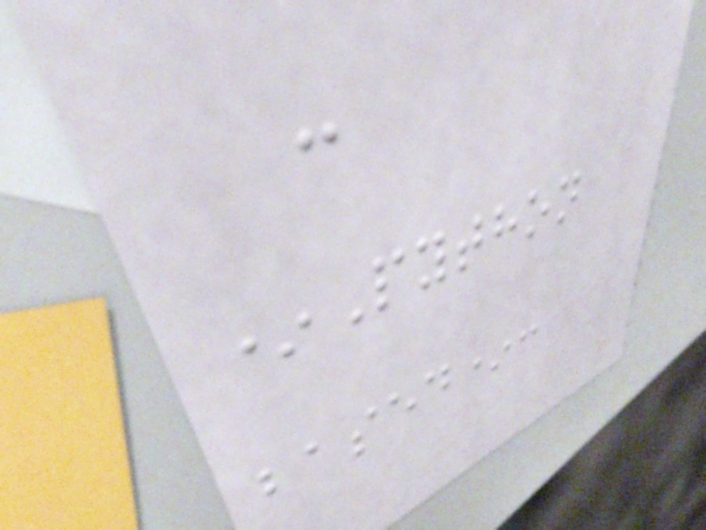-
*Python
based*:
